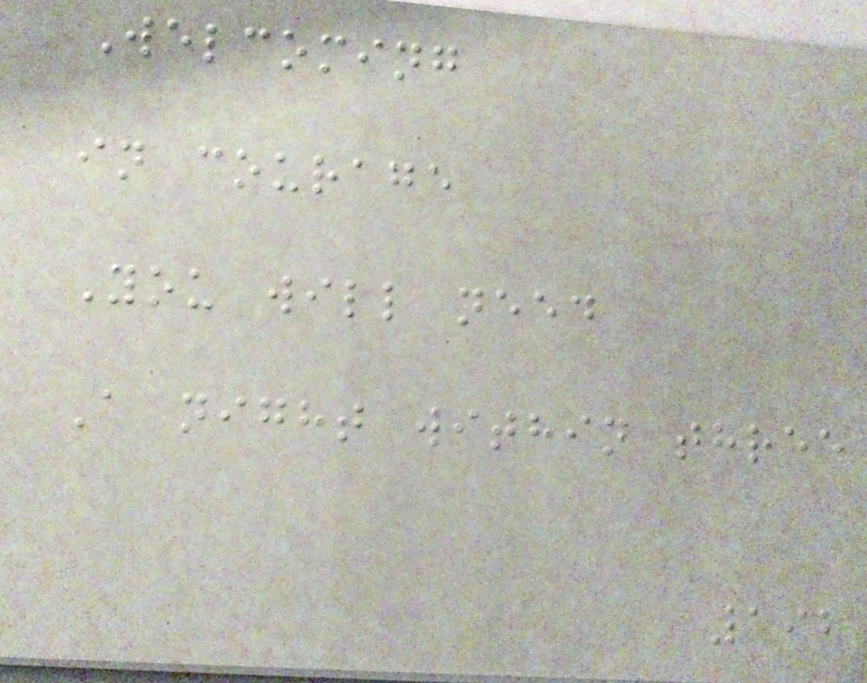Welcoming
in courage
You will need
A night within three
192
